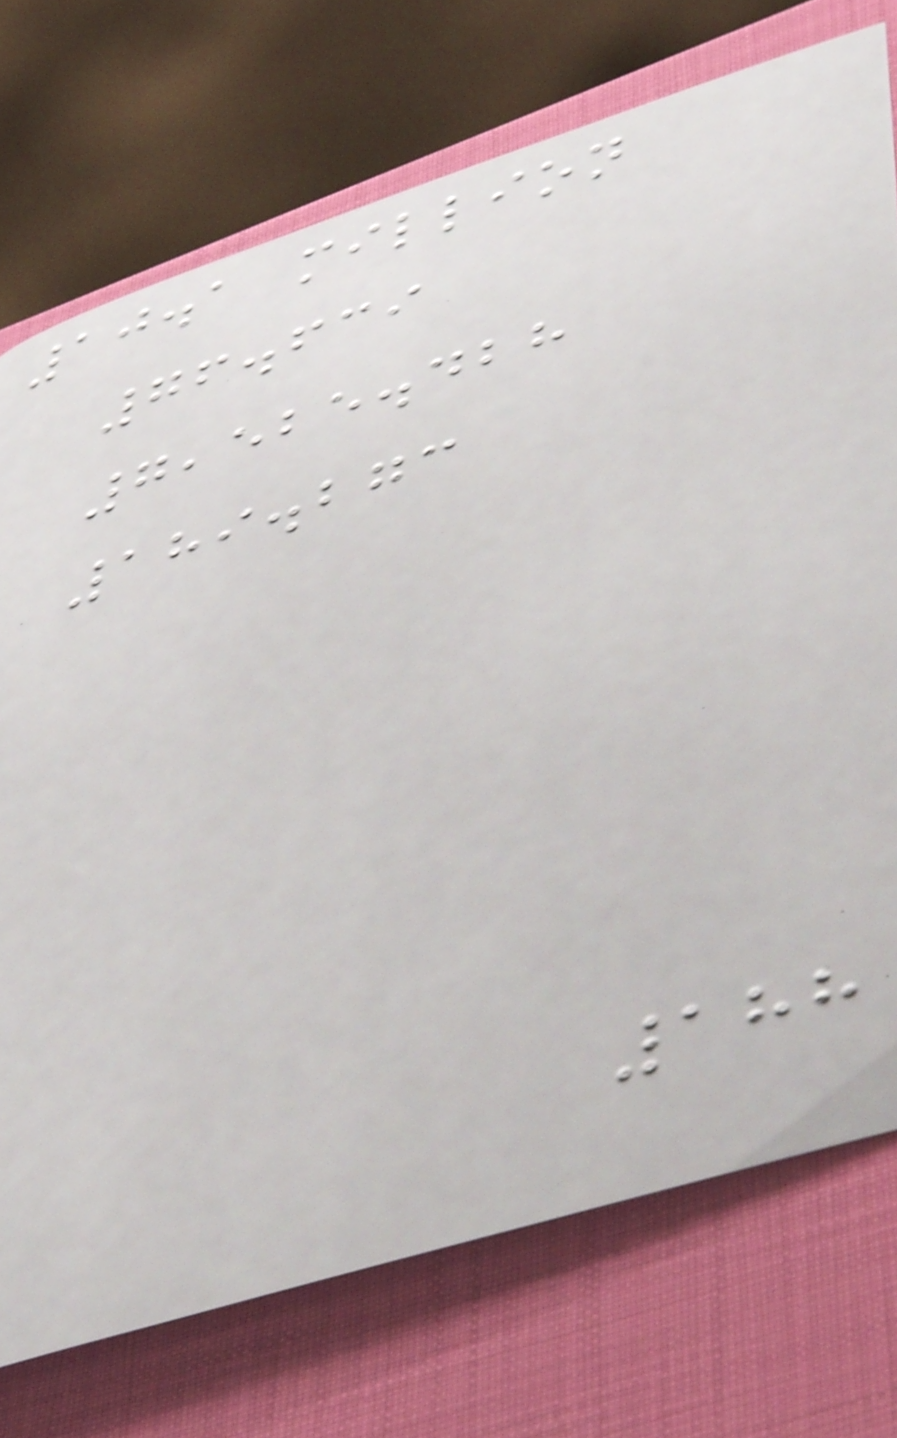10.1 million
76.639
7,525.428
189.273
188
